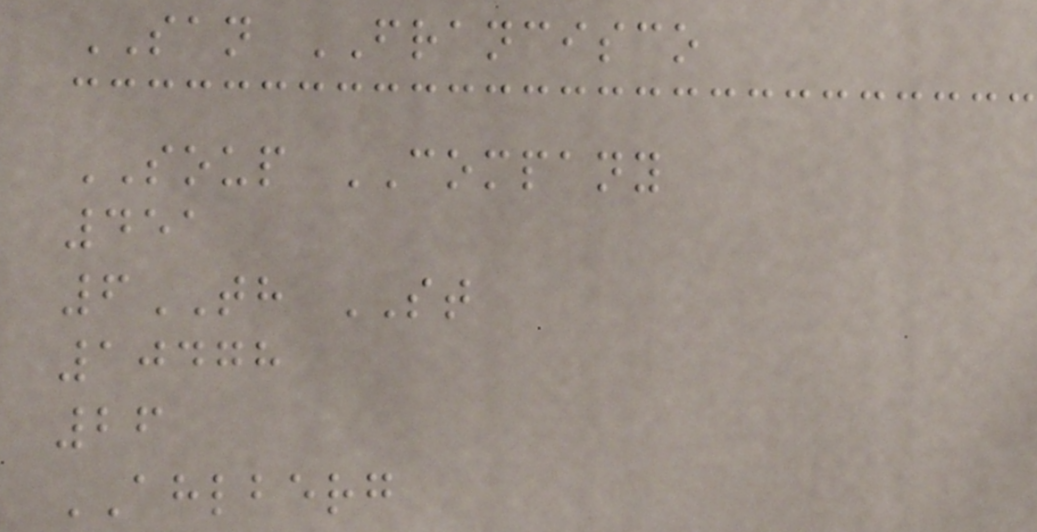SAN FRANCISCO
SOUP COMPANY
451
6TH ST
10478
26
AHLBERG
